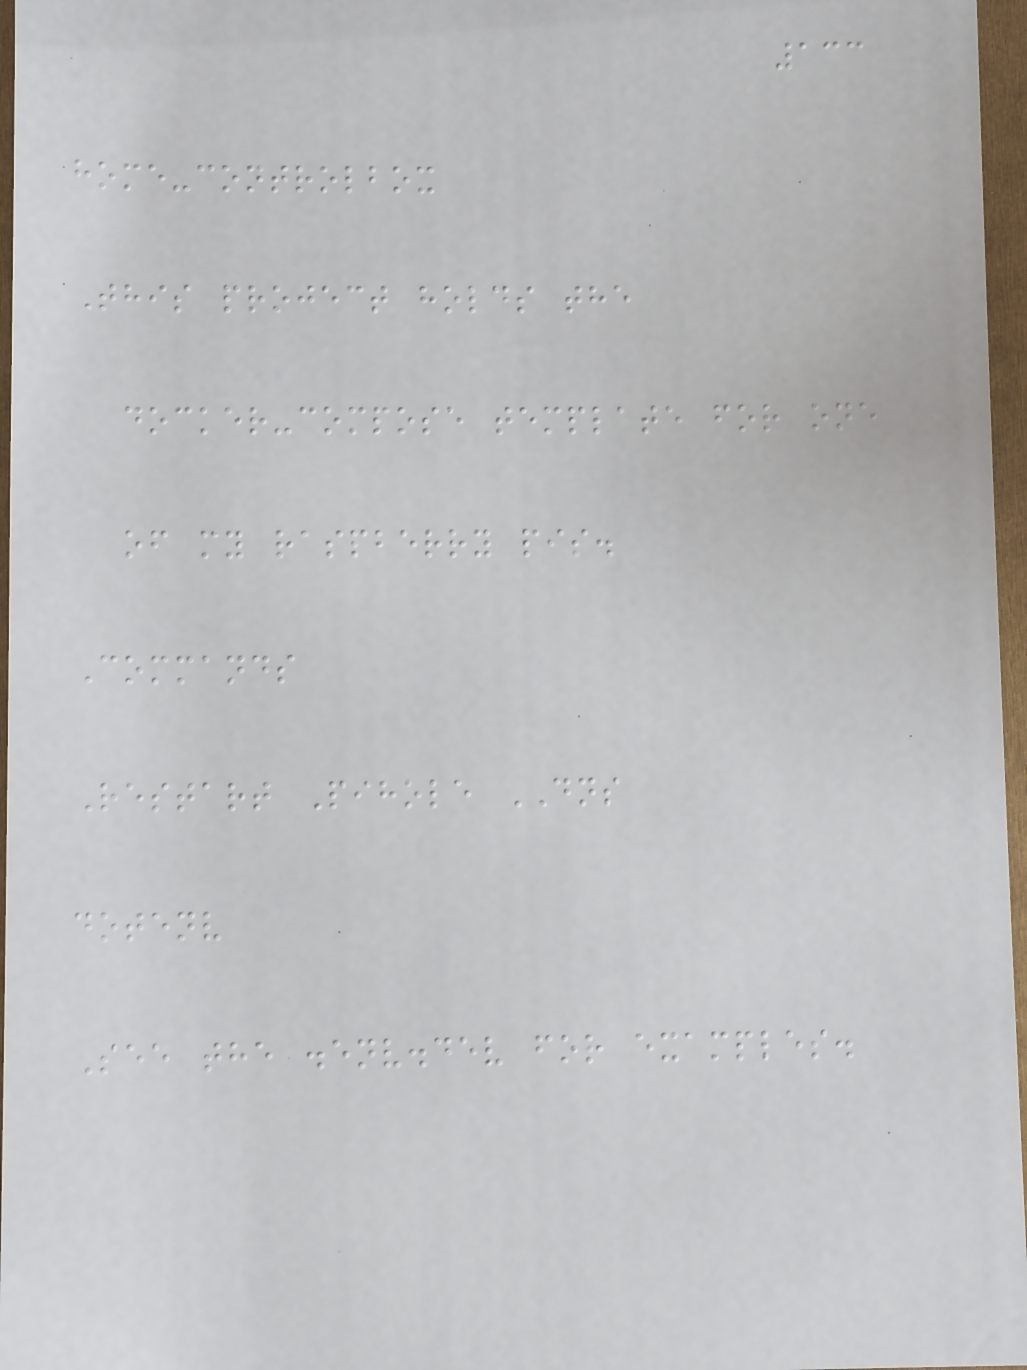133
home-controlbox
This project holds the
docker-compose template for one
of my raspberry pis.
Commands
Restart Pihole DNS
dotenv
See the .env.dev for examples.
